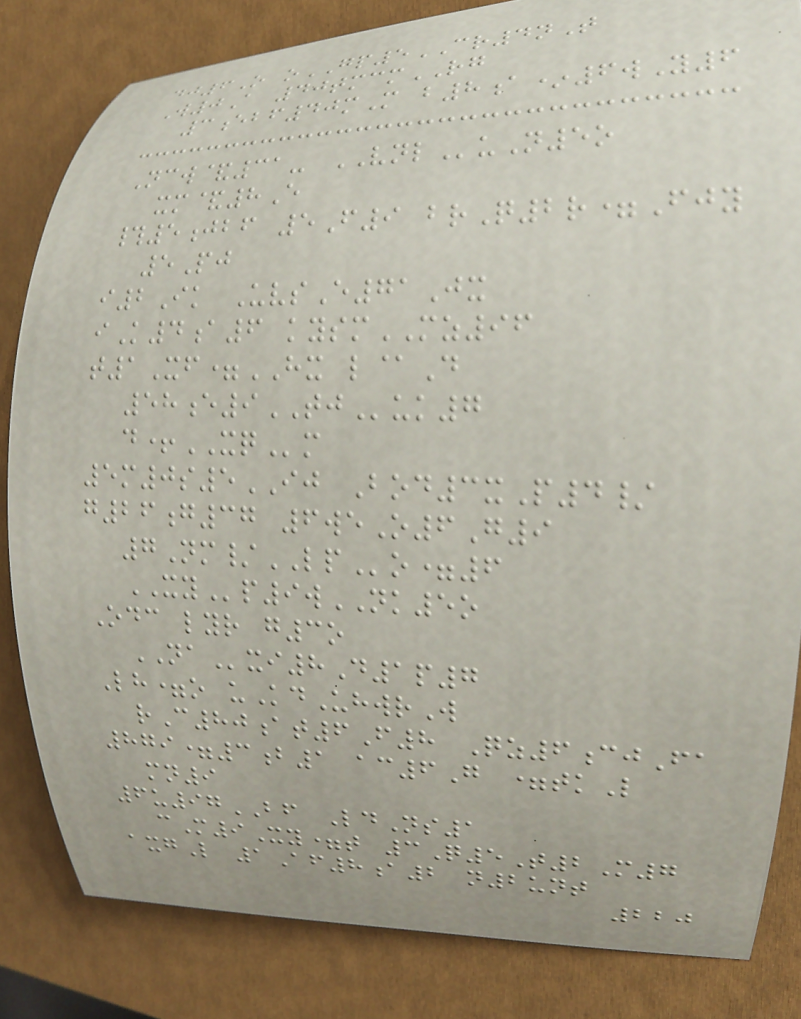dj6O oGP5CR4nT
W0A 40tmcmRG
3ebf40mM b8a*6wY6
Ncw&31- VNLuN5o
xm&8E
#5jbf 5F9 brQ2r=Fjy
5Pj
i2Ik UvsE71Jx
iK4a6 kysmMZ96
t1Xf=HX l@D
58e9TJuk7
d+XQm
5m0s5IJ Bod3xP4/
g26g37 6weO6G9
7Nm/LPo=6
XYp9wNK5o
Odc lyr g3o
NAxi8D1p7
Lh=o uKdUhwrW
rC80at6F8 Qz6cjFa
879=3b1 ac6G =tkL
mn9
6u97BF LdNs1
cM9Xy=t 3Q5T2M7
axgL 1Af8a2 n2unt
220
